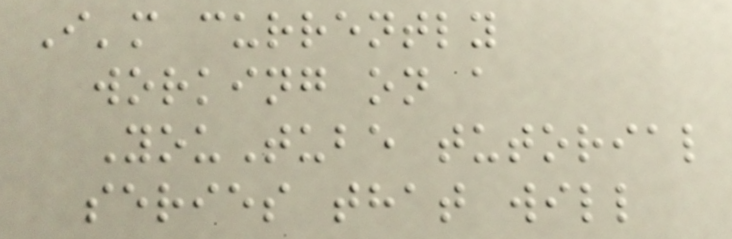I'm currently
working on a
YouTube tutorial
series that will
